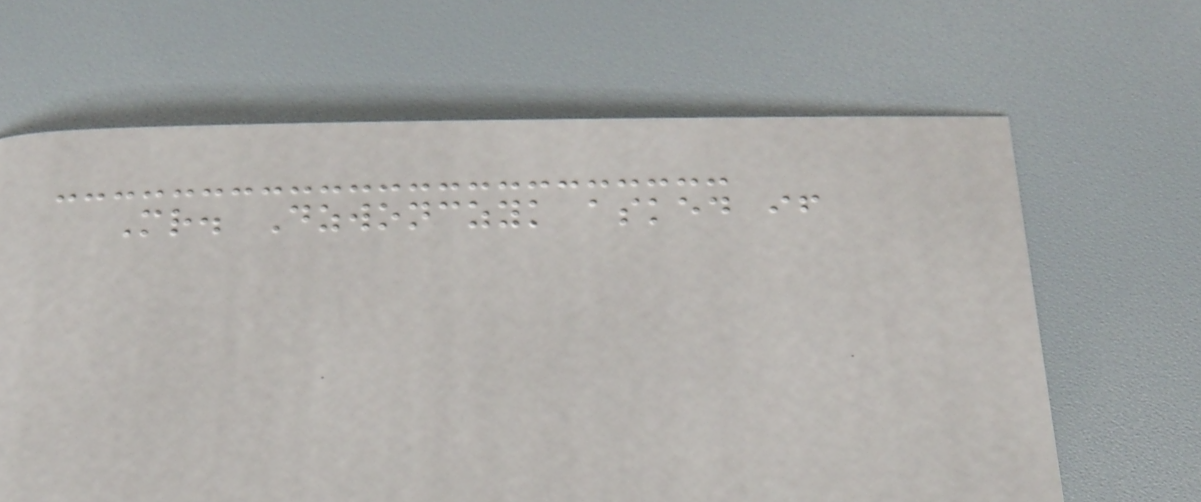Mr. Dzwonczyk asked if
